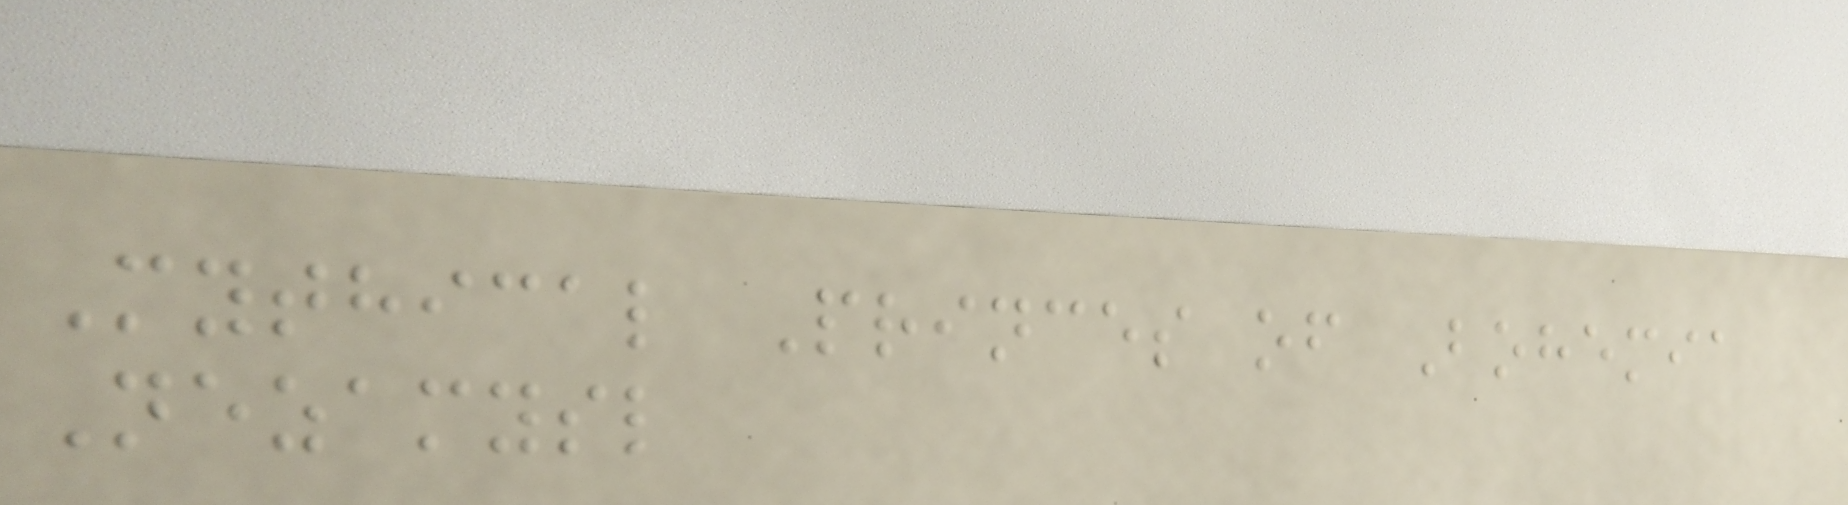Mythical Princes of Bohemia
Nezamysl
